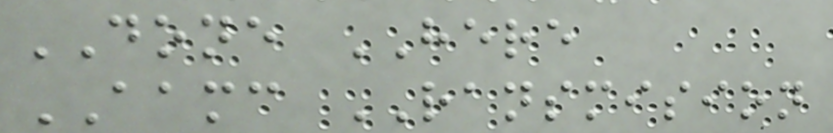DONE HERE
AAMC RANSMISION
